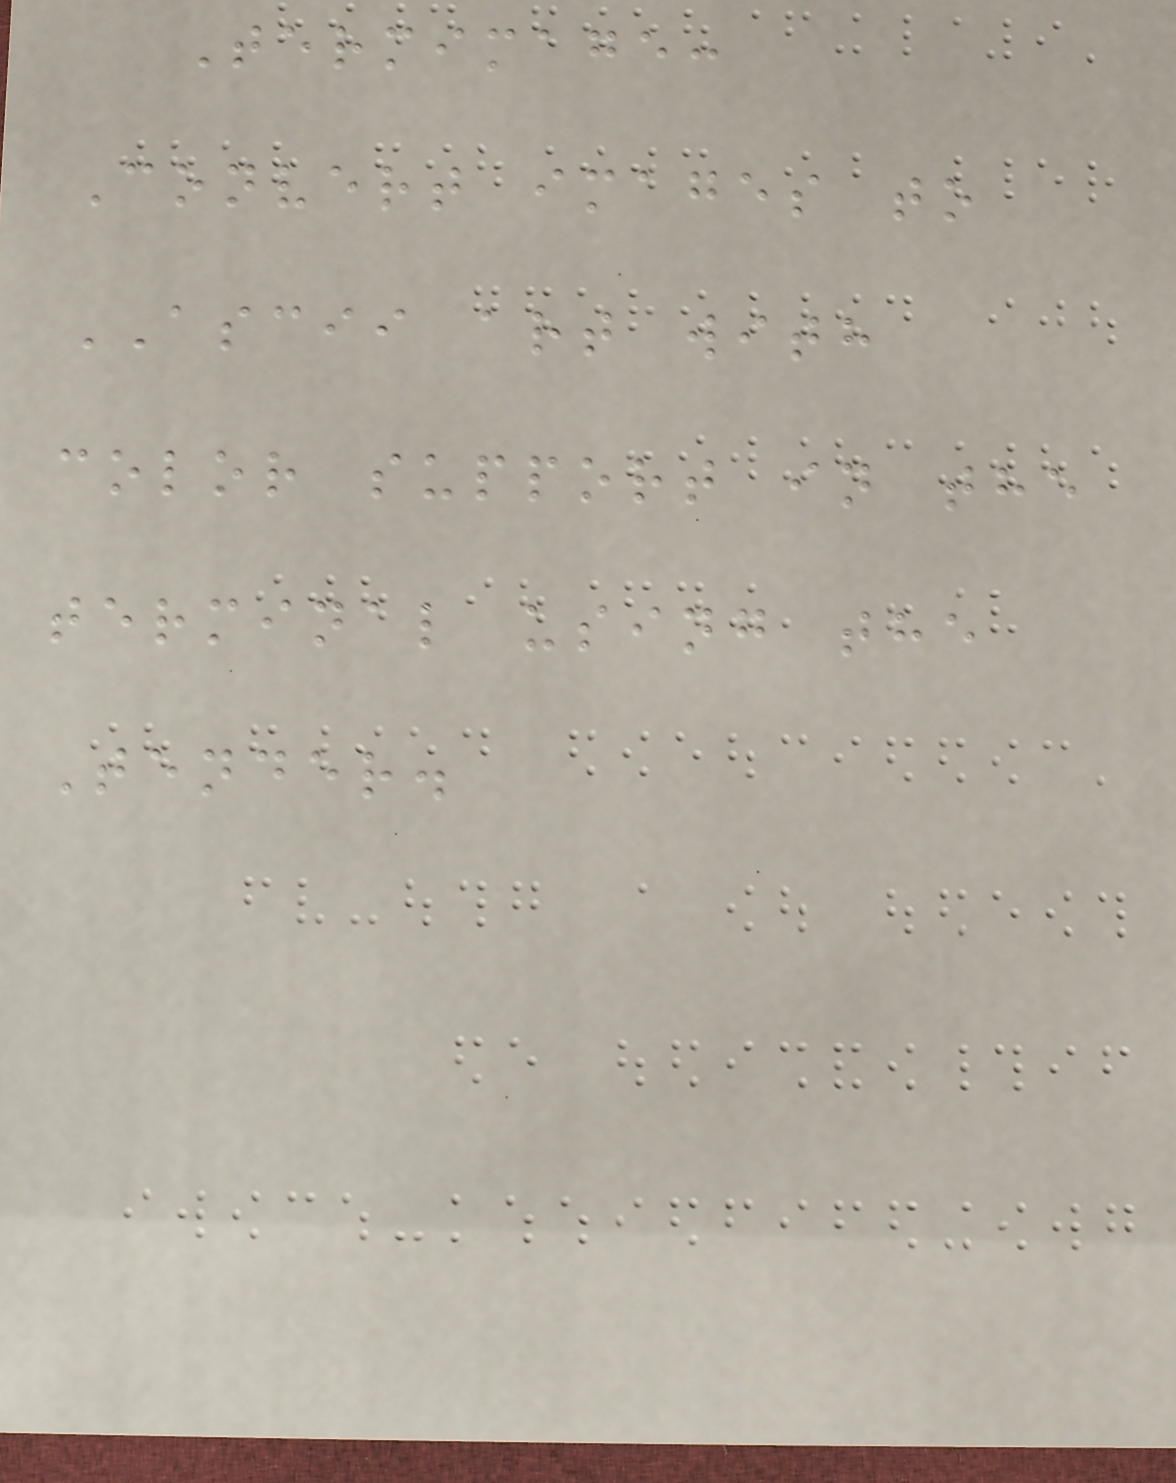Termimage:
Convert images to
ASCII art with
color support in the
terminal using the
Tender.
